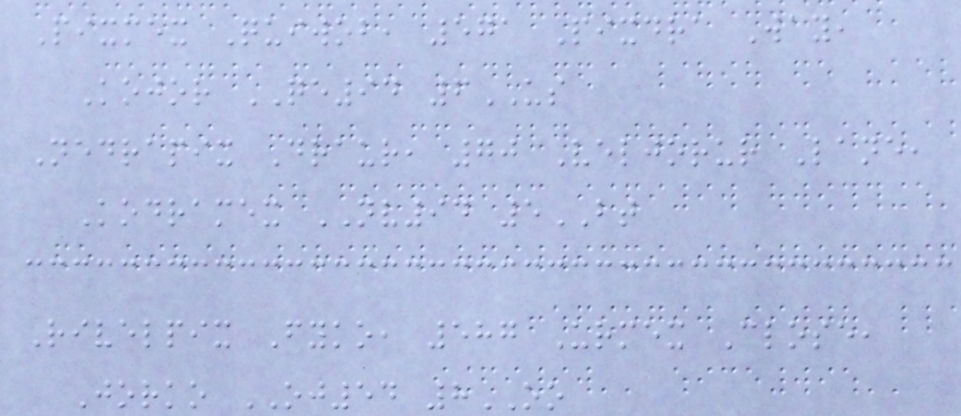Pixmex Quiwob, 571 Pixdra Way,
Kojor QE94 6US
Nedrapix Draur, 70 Veljorur Lane,
Kodramex NV94 5BT
Rivelpix Fyko, 587 Urmex Close,
Jorko OJ54 8OO
